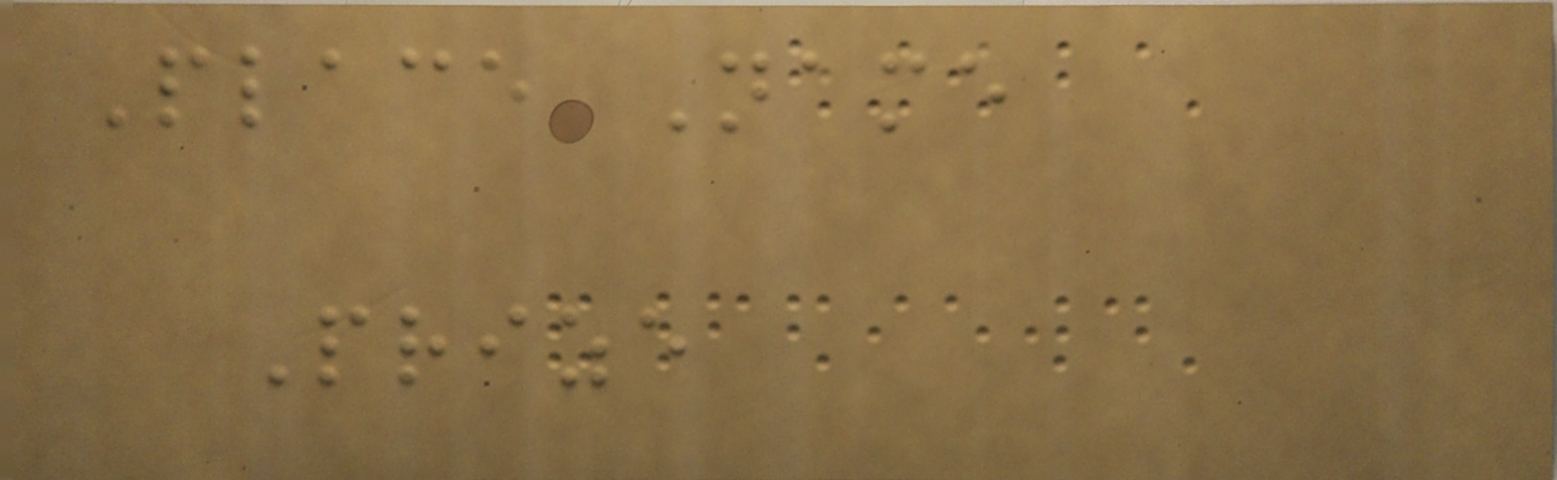Place Name
Prize
